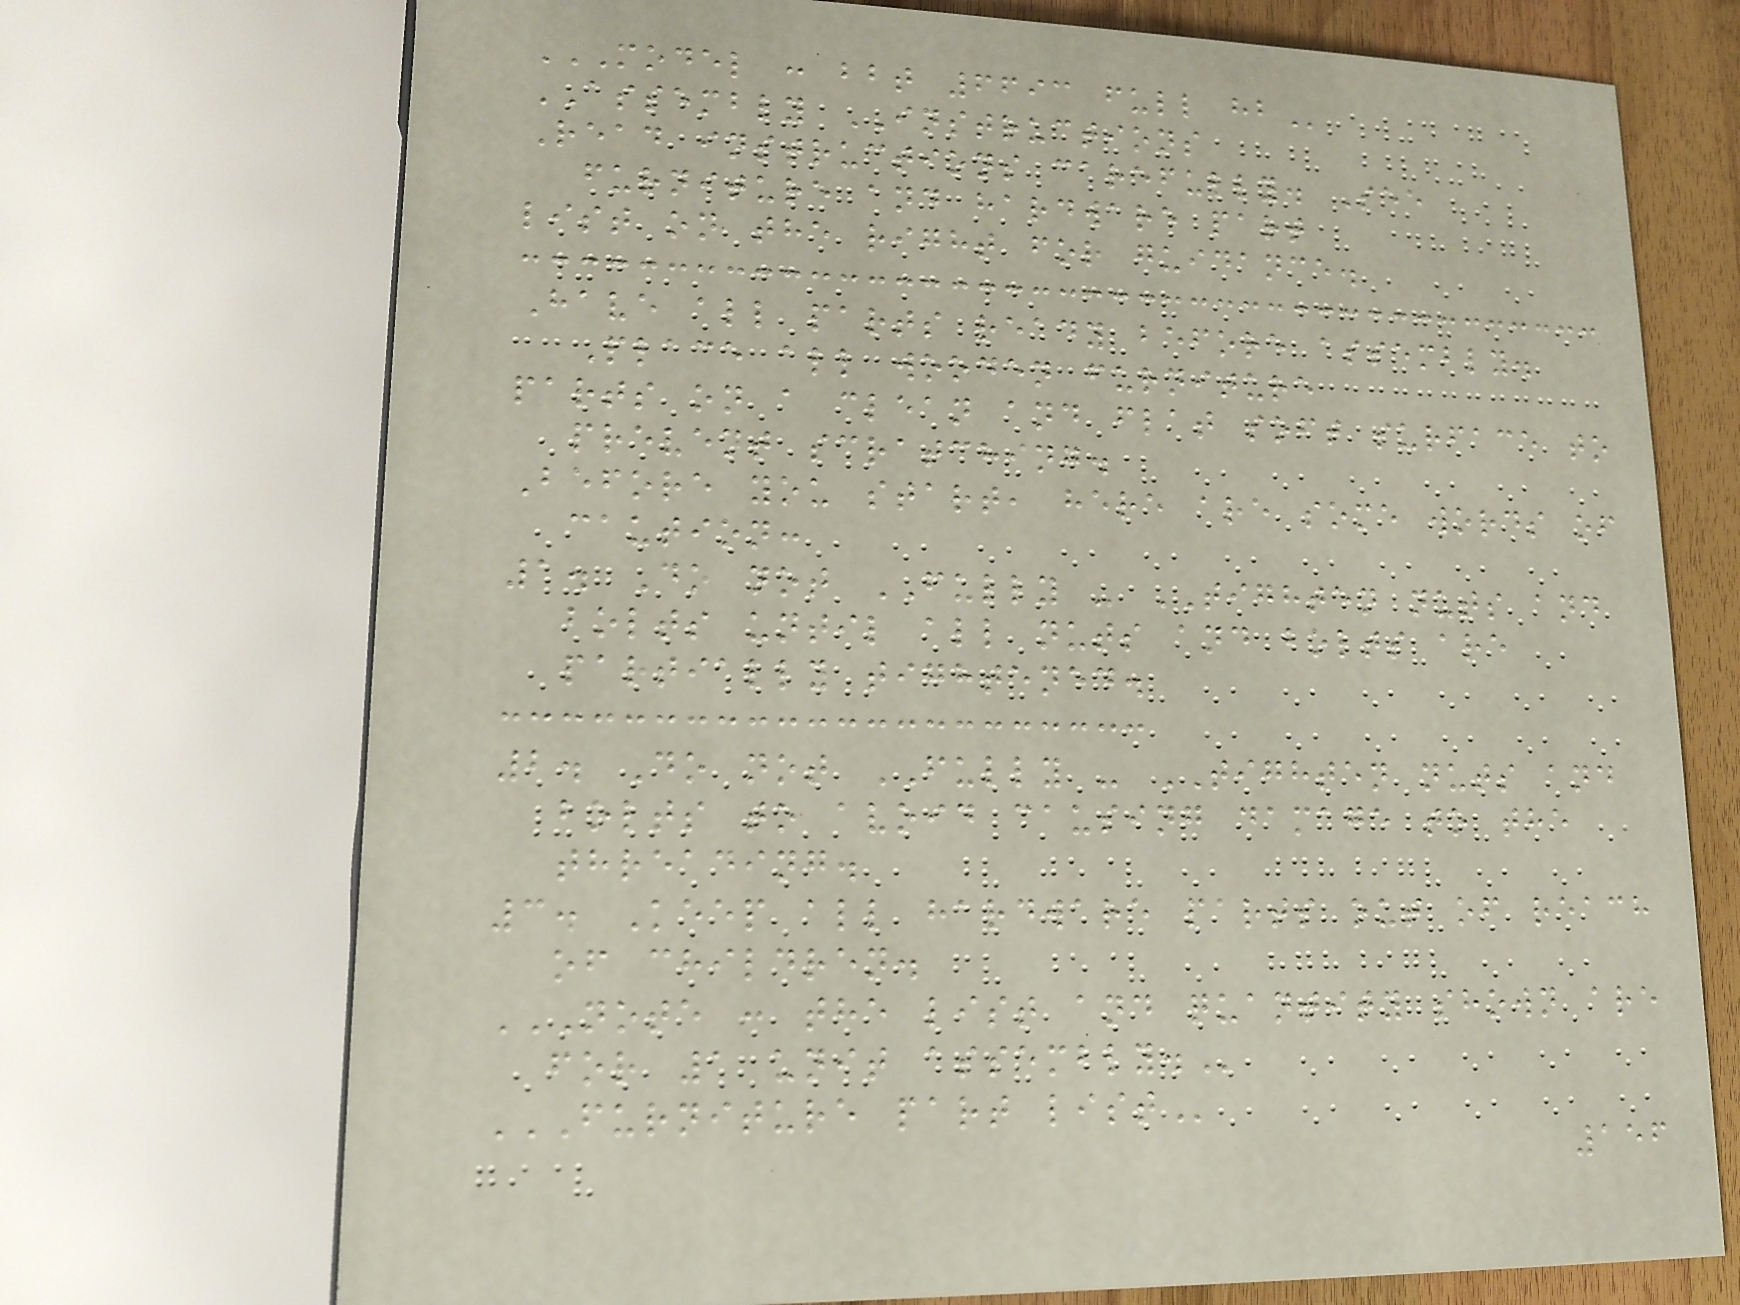MODEL : BBT 6693 FULL HB
ASSEMBLY INSTRUCTIONS
Read instructions carefully. See
furniture and hardware part
list on the right for guidance.
Have all parts ready before assembly.
Place all wooden furniture
parts on a clean and flat soft surface to
prevent scratching.
Before you start, here are some words of
caution:
1. Do not FULLY - TIGHTEN nuts and
bolts until all nuts and bolts are
partially tightened.
2. Do not FULLY - TIGHTEN nuts and
bolts to avoid causing damage to the
threading.
3. Keep all hardware parts out of reach
of children.
NOTE : THE LIST AND QUANTITY SHOWN ARE
FOR 1 UNIT ASSEMBLY.
FURNITURE PART LIST
156
